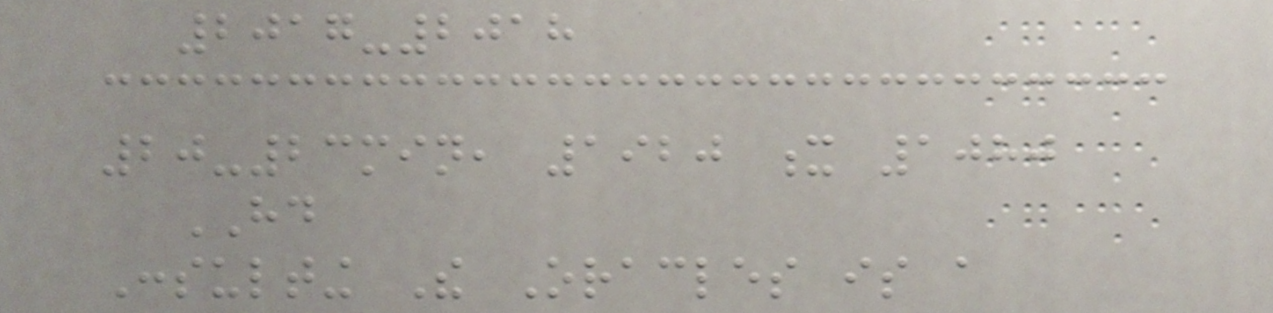2017-2018
20-23min, 1920 x 1080
HD
Consulting The Oracles is a
